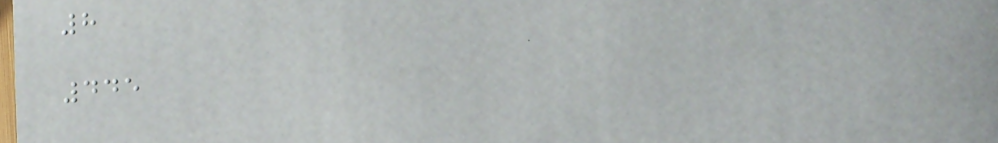8
445
